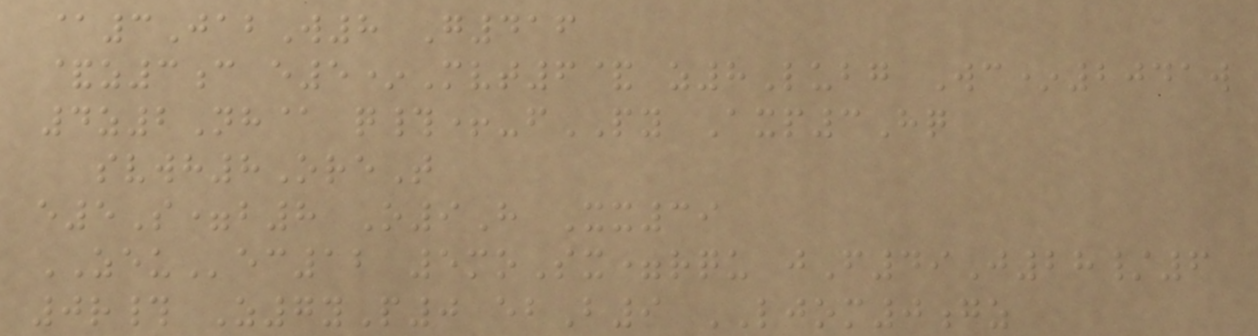@3JabW8 G416
&z3c e5*Mvt6& z8Lubg Wc*2041w
4z2Nh@ q#+-fPY Axp3Hq
svwh8OreT
e5S=b8 O9H Xx39
ZEUec12 5moSx=rqu jF49J28/6
0r# Z7yP0 ebB9 LJOM0gz
